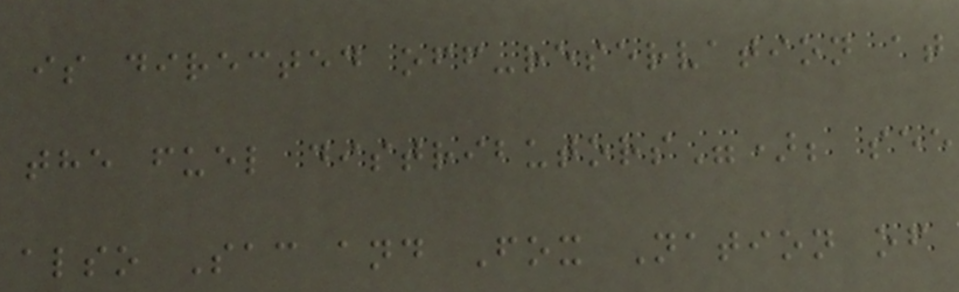is directed off-reservation at
the fuel distributors"); see
also Sac and Fox Nation of
